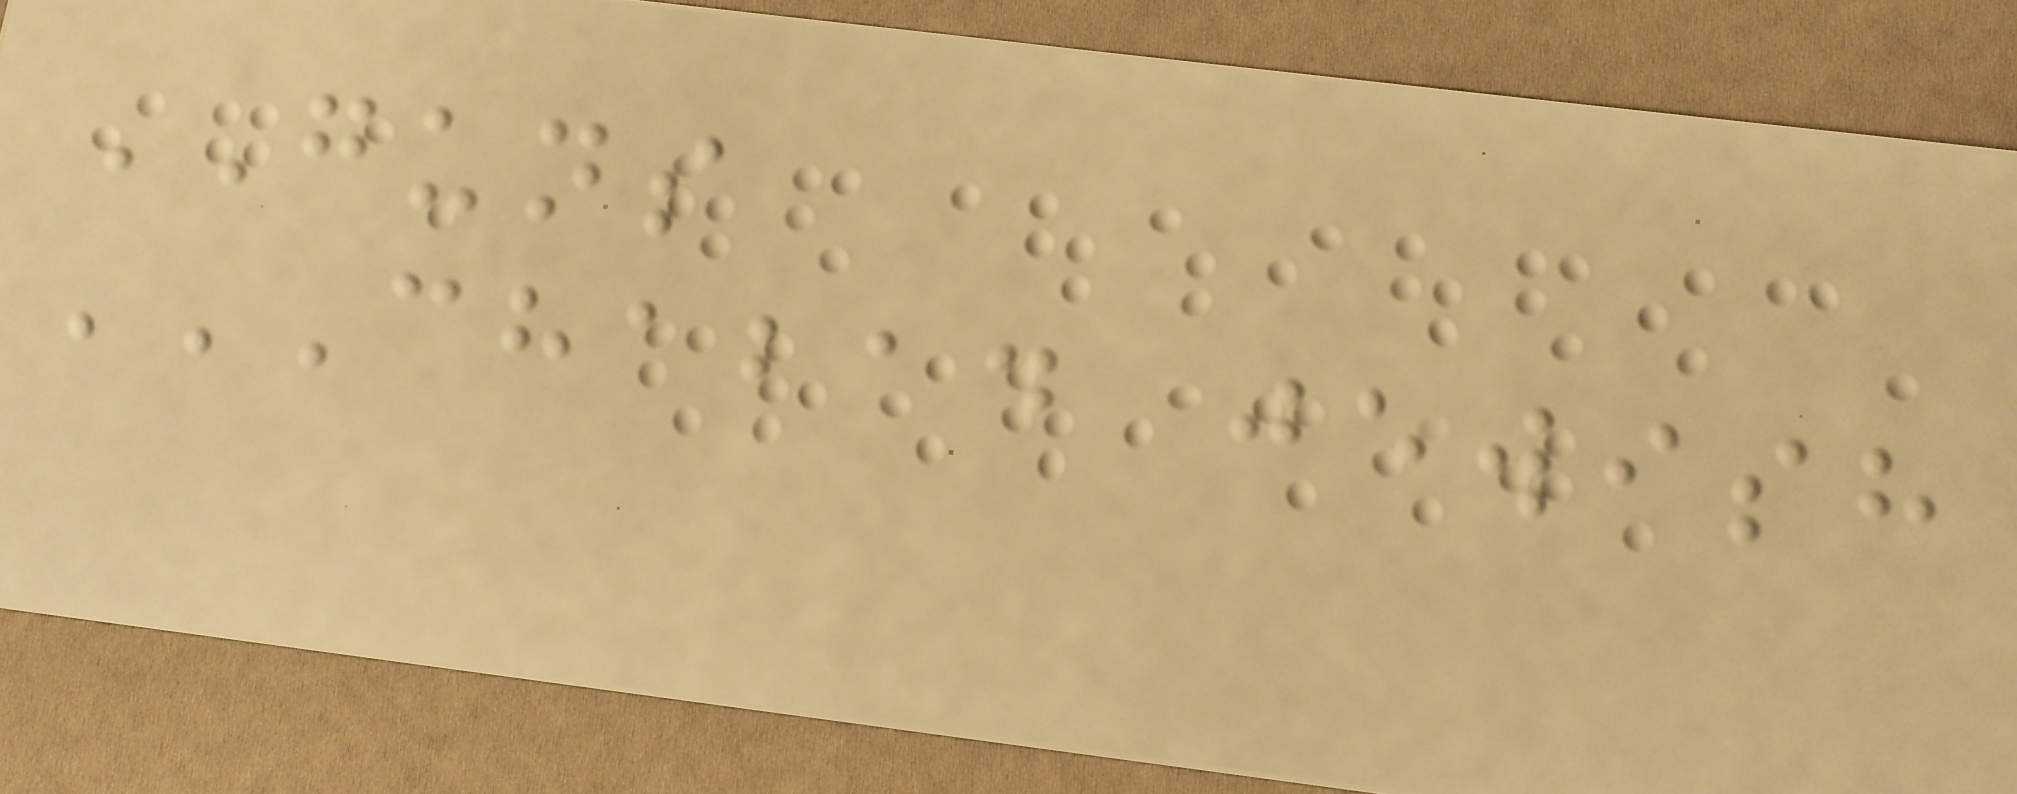GUNS
CHABAD JEWISH
